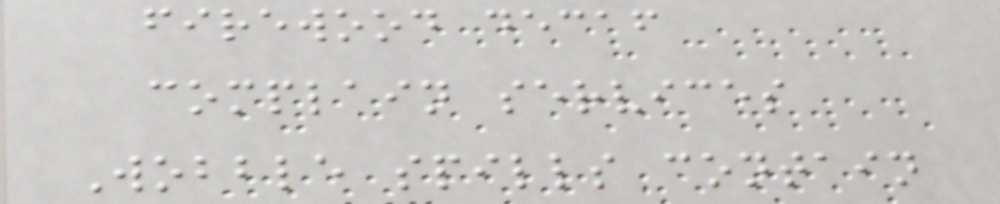firewood decaf
complain services
Wobble spills contain
